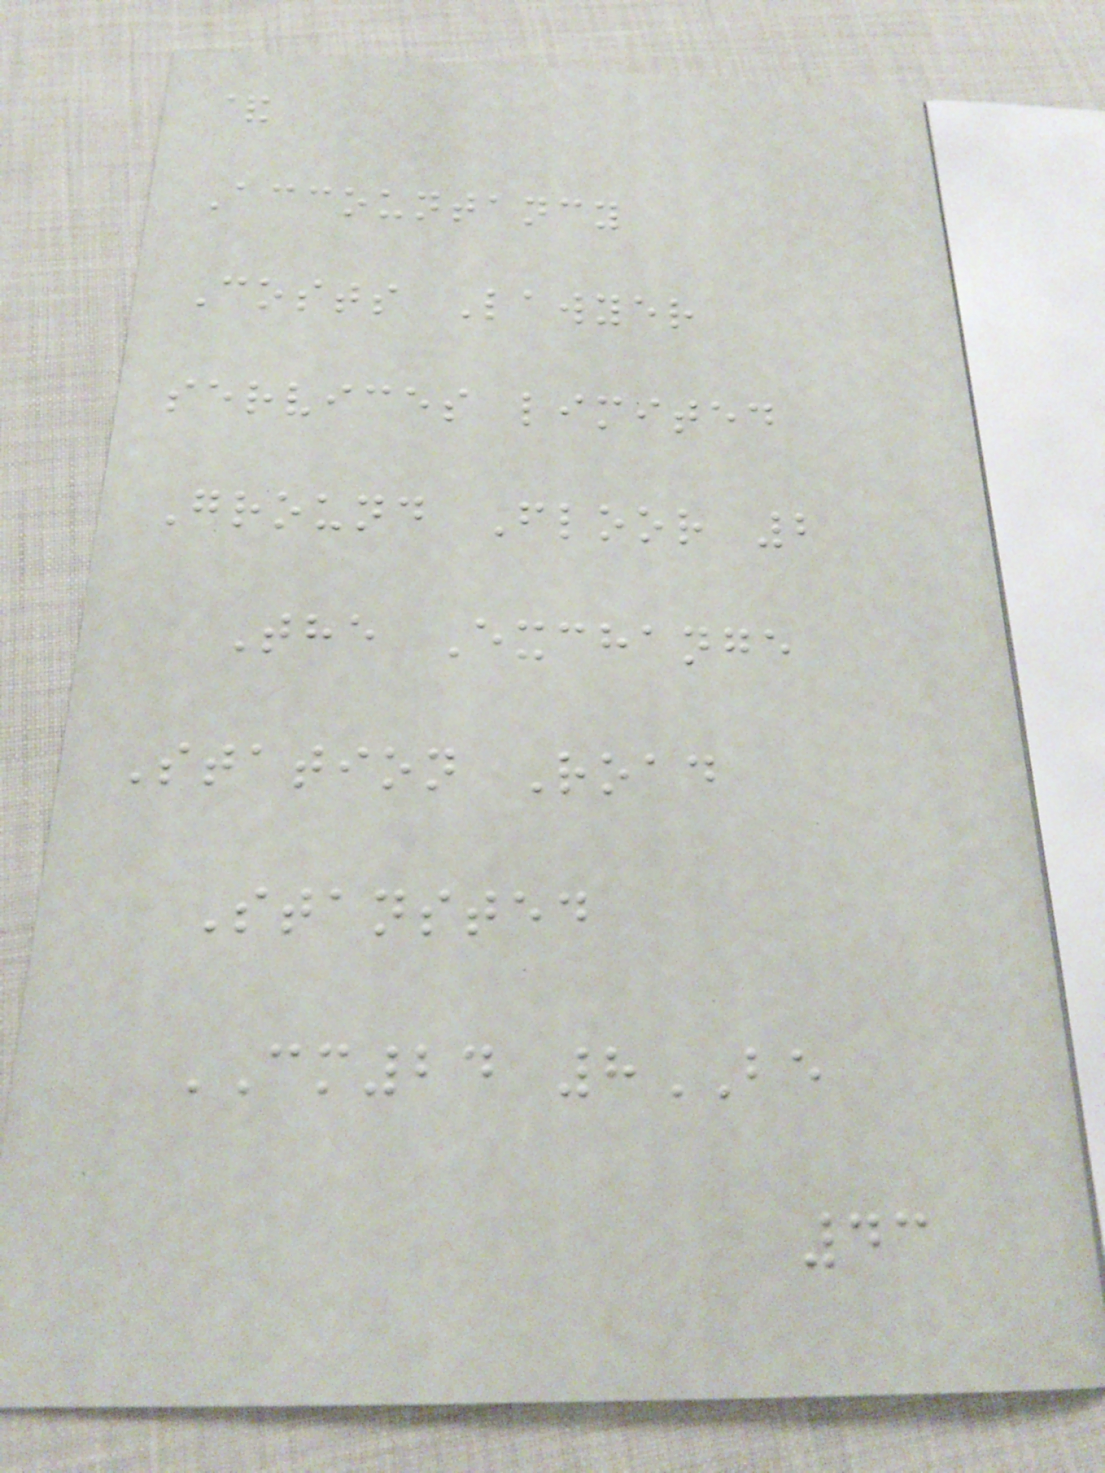&
Accountancy
Costs Lawyer
services limited
Ground Floor 2
The Exchange
Station Road
Stansted
CM24 8BE
43
